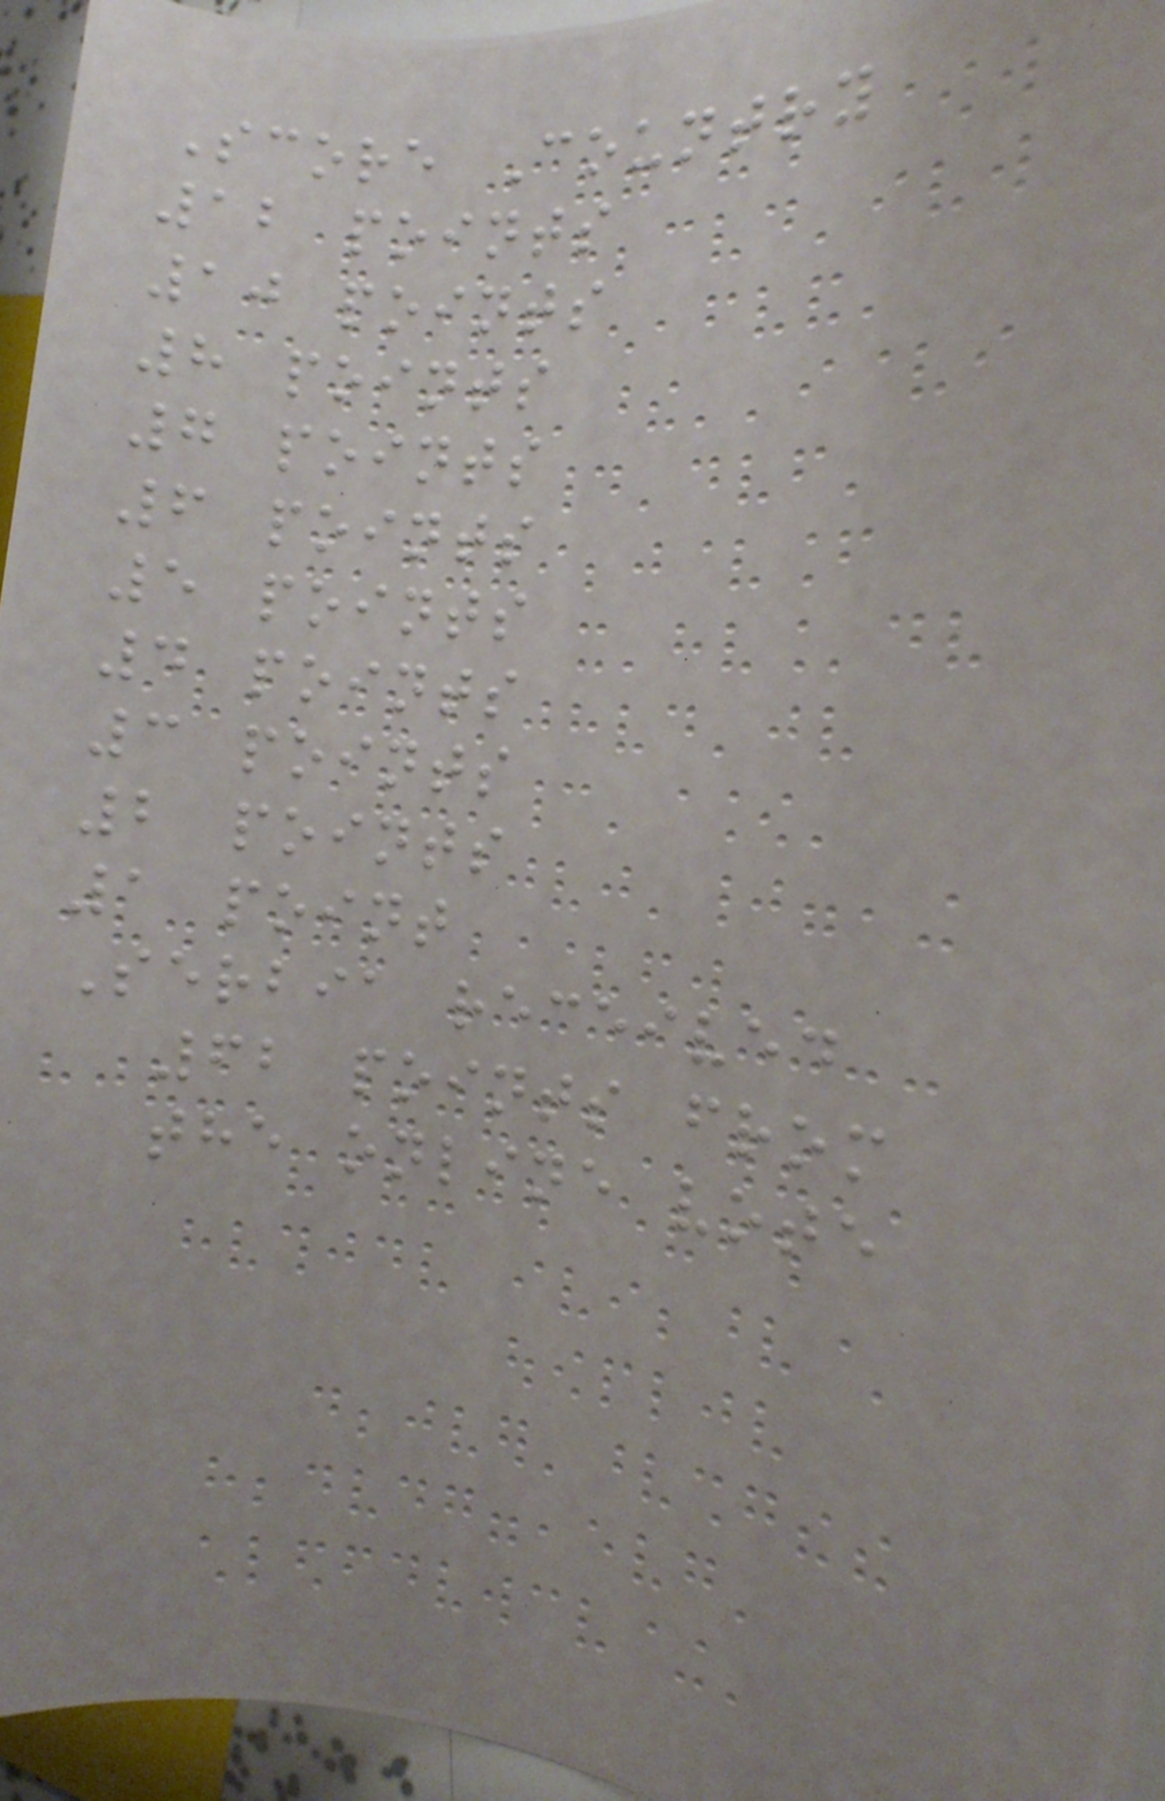Score Country
12 points
10 points
8 points
7 points
6 points
5 points
4 points
3 points
2 points
1 point
Serbia received
62 points from
the online vote
